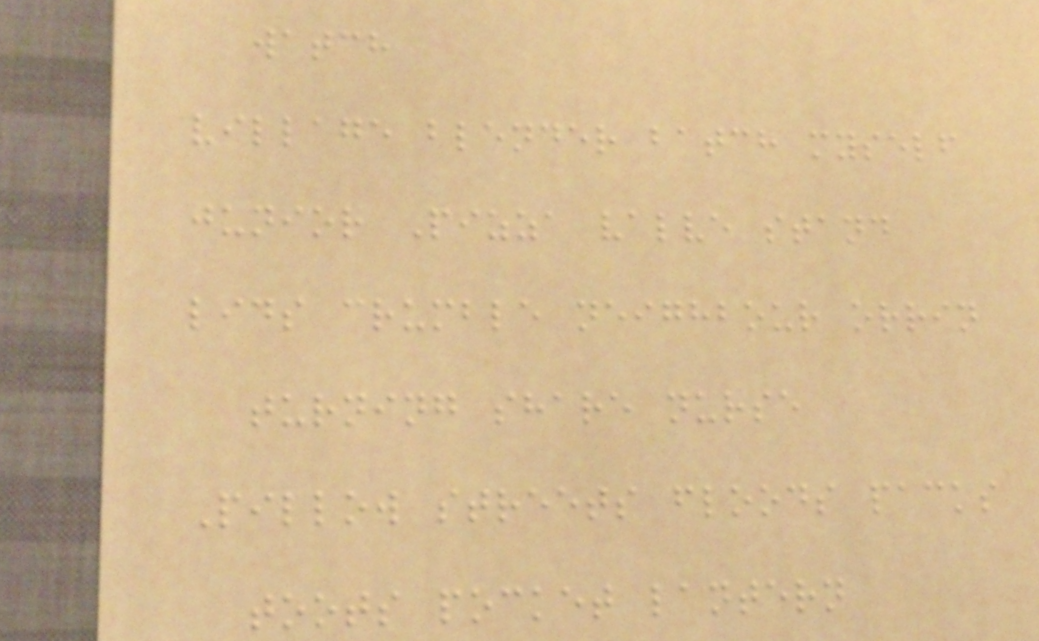watch
village blender batch myself
junior Pizza valve stand
lids crumble neighbour orrin
turning share nurse
Pillow streets floods packs
toots pocket lantern
